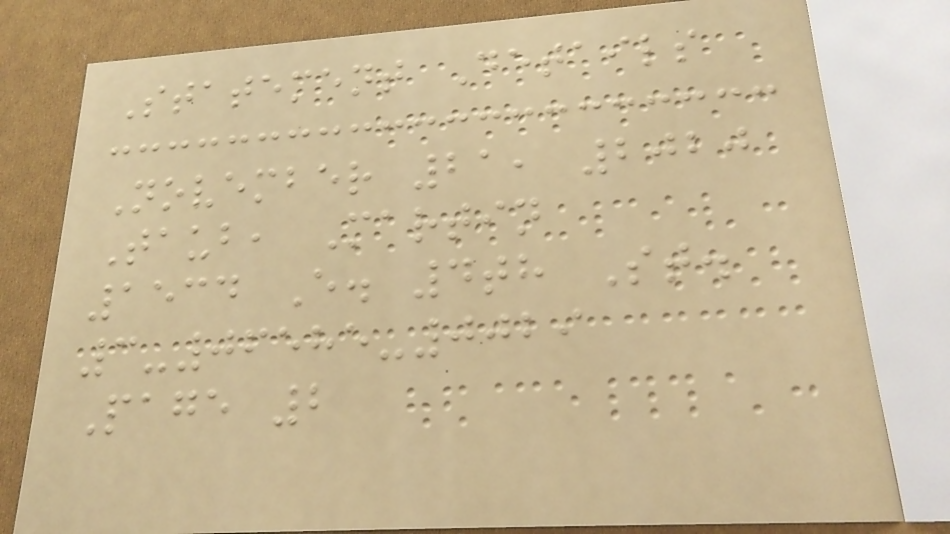Statement Details
November 21, 2020
Taub, Martin
1534 E. 4th St.
3-06585-0029
Page 2
